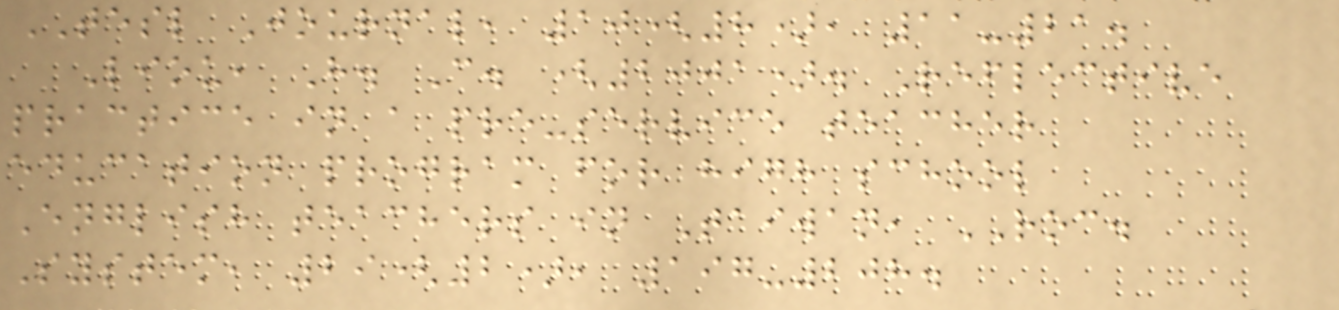TESL Journal, 10(8), 11-21.
Liou, H. C. (2001). Reflective
practice in a pre-service teacher
education program for high school
English teachers in Taiwan, ROC.
System, 29(2), 197-208.
